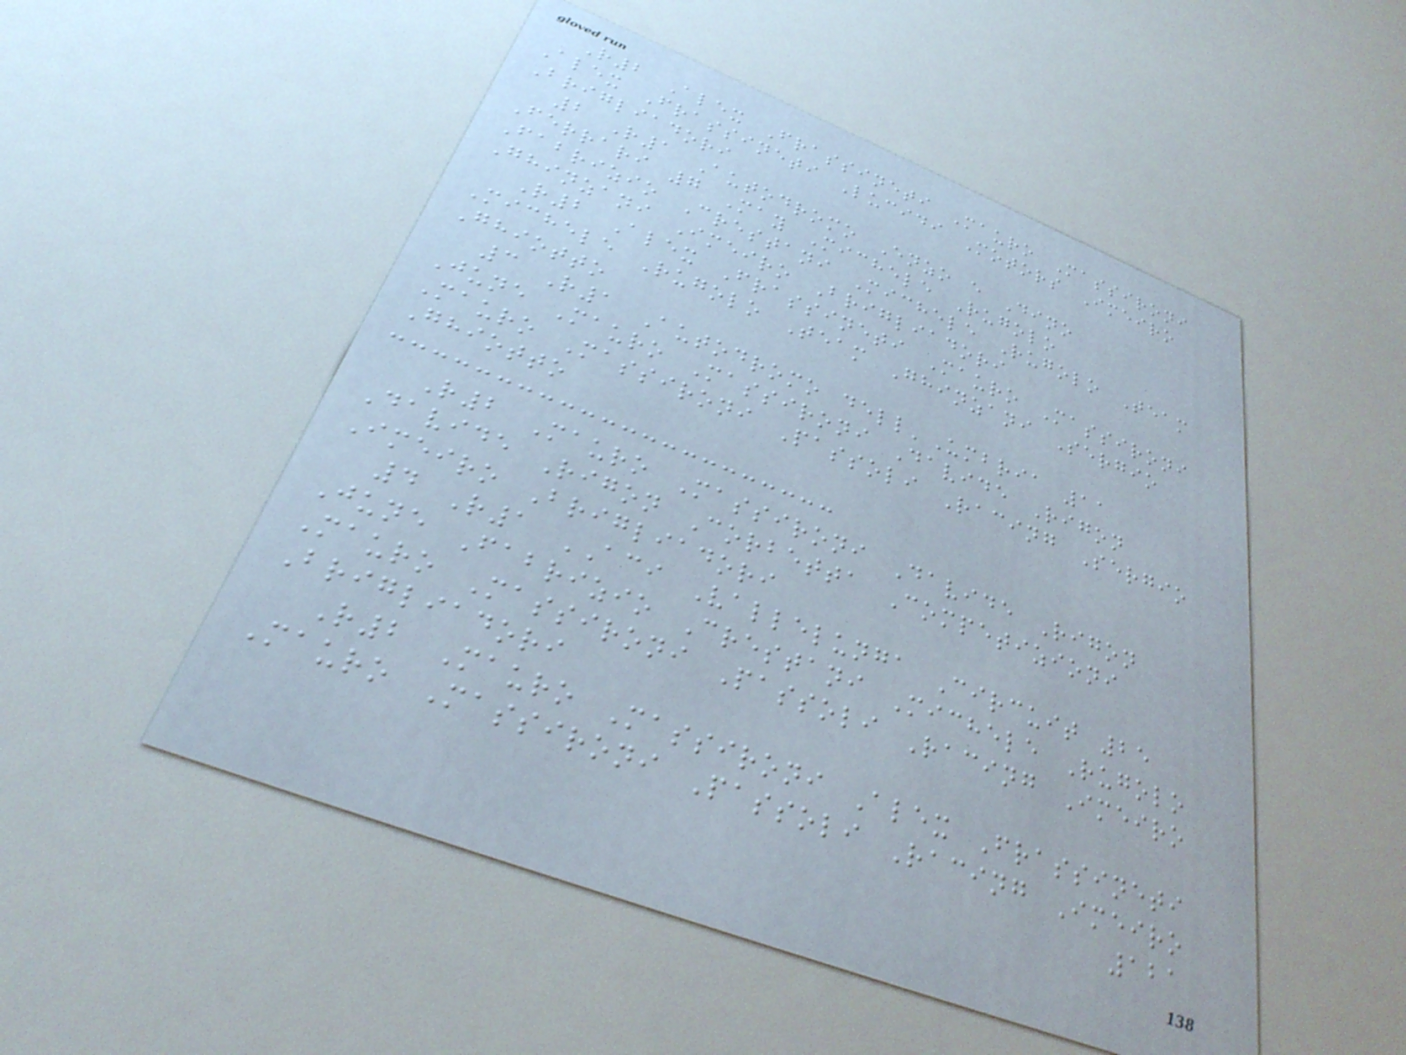R2 Alex Frassineti Mauro Massironi
Alex Frassineti Lucidi Motors Imeiro
Brigliadori
2 R1 Autodromo Enzo e Dino
Ferrari 7 May Michele Rugolo
Fabrizio Crestani Michele Rugolo Team
Ghinzani Imeiro Brigliadori
R2 Alex Frassineti Mauro Massironi
Michele Rugolo Team Ghinzani Sergio
Ghiotto
3 R1 Autodromo dell'Umbria 11
June Mauro Massironi Davide Rigon
Mauro Massironi Passoli Racing Sergio
Ghiotto
R2 Mauro Massironi Davide Rigon
Davide Rigon Corbetta Competizioni
Imeiro Brigliadori
4 R1 ACI Vallelunga Circuit 25
June Fabrizio Crestani Michele Rugolo
Mauro Massironi Passoli Racing Imeiro
Brigliadori
R2 Mauro Massironi Alex Frassineti
Mauro Massironi Passoli Racing Imeiro
121
